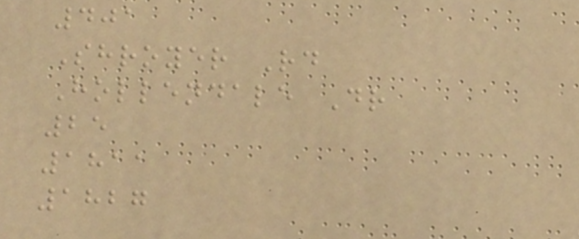401
Shroyer Rd
Hollendale Dr
25
1811
1827
